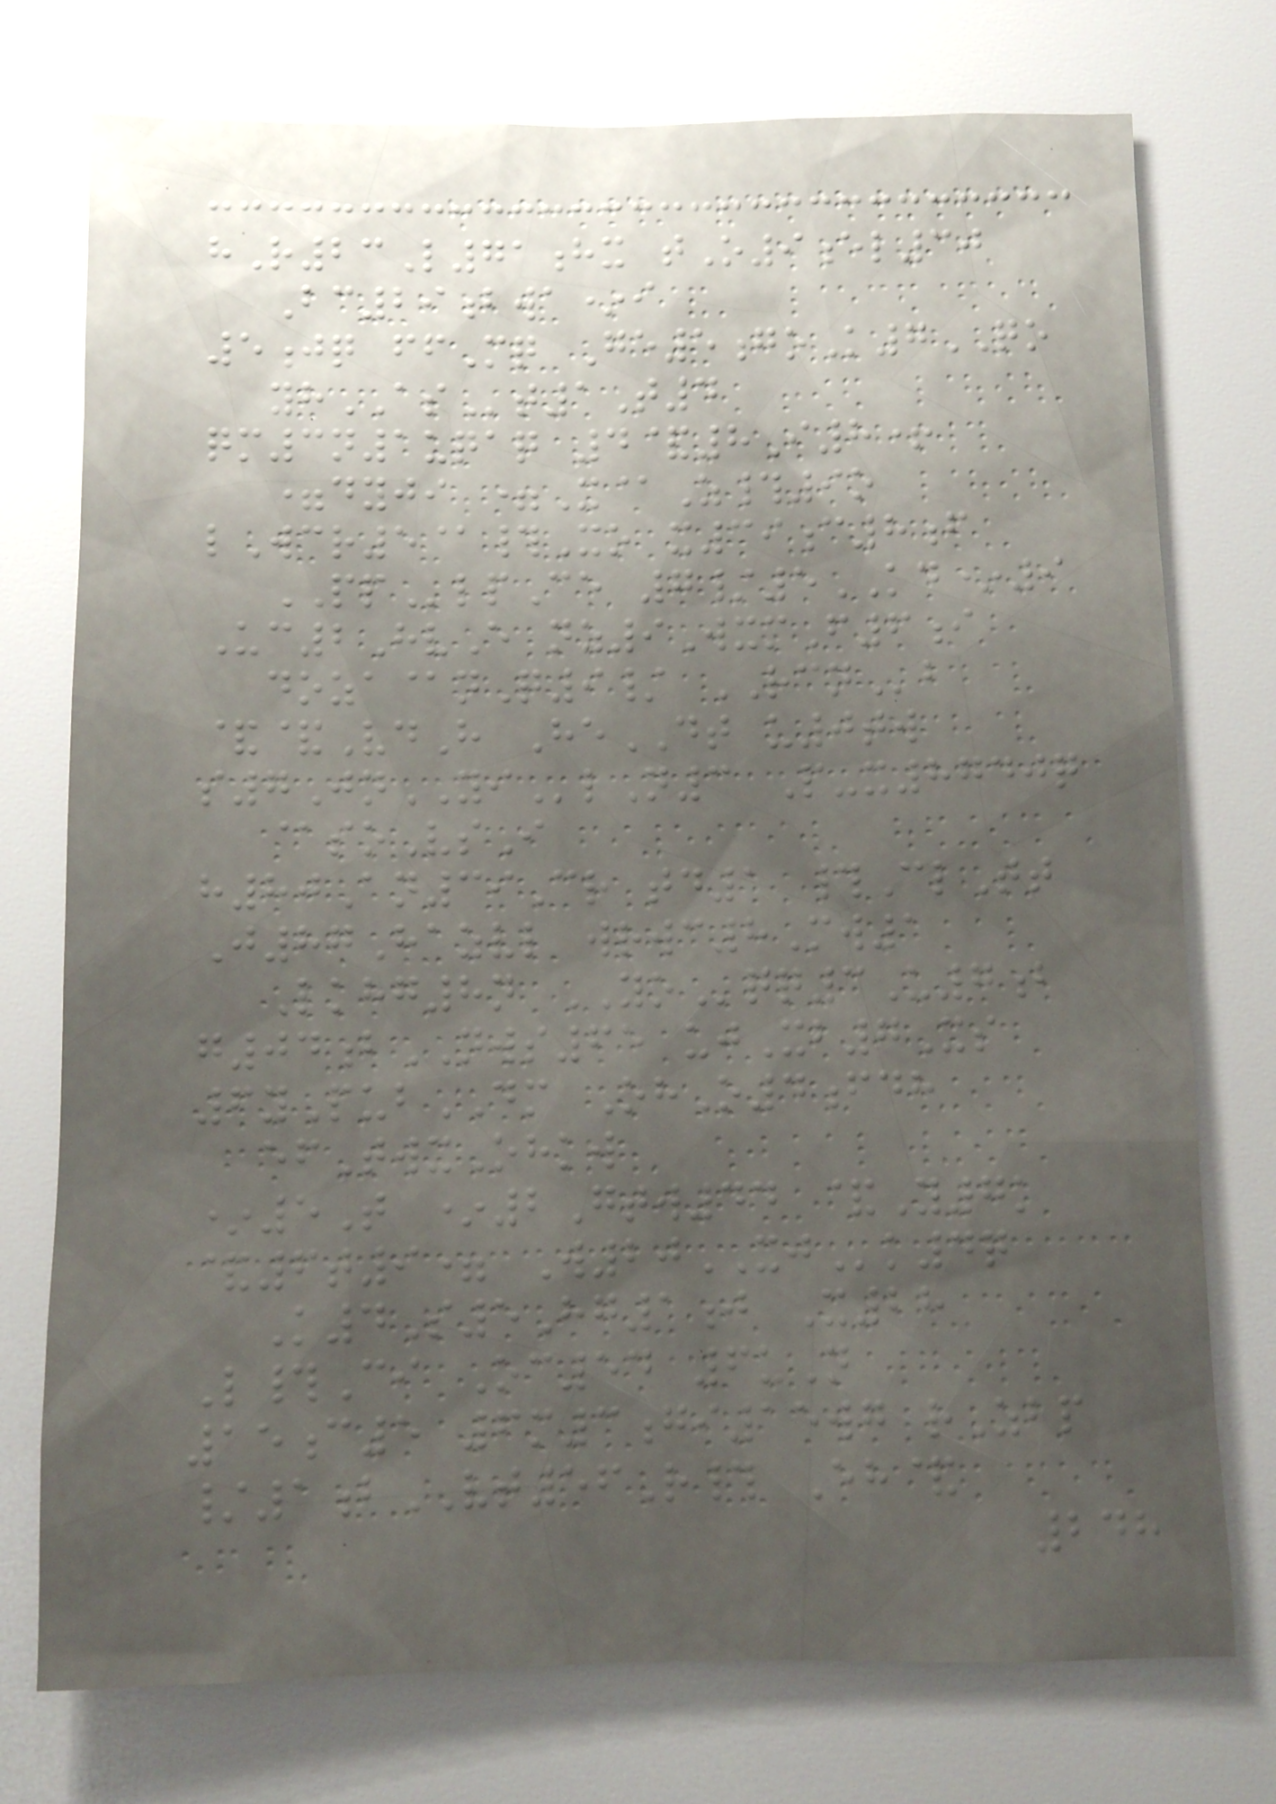hR23L71hx tO9el30
Bc29bwa*i
5jq ffMq Ge5goK7QO
yhASt1T4
qm3n1uqaq 4&8I8+
=dyji =X@Z#9o
lWcr5@#Xo x39c8f
PPlpCe 7/5KD*9
Uc2HvE nz9WxmF6i
doza@nQ9/ RCNb
&&VdH HeDT u0tw
s7JnYIlN3 P-x8740q
@soVsI
h80An39Cr td1 #ClTt
J87Hazvl wrwc8Mw1
Lkhg8n YOqq3U7b
g04bNWS65 ujXb7Xs
6yPubDM OhO4fdh
efTwxOhkw
*5T *2Gtw44 &Y7k
&6t9= W20XJk4q
K4S5Hg1j X28
L#Ci Oc54 6uN
15c5 6m3gi15wg rZbp
/1bVT56R# Eh&
248
